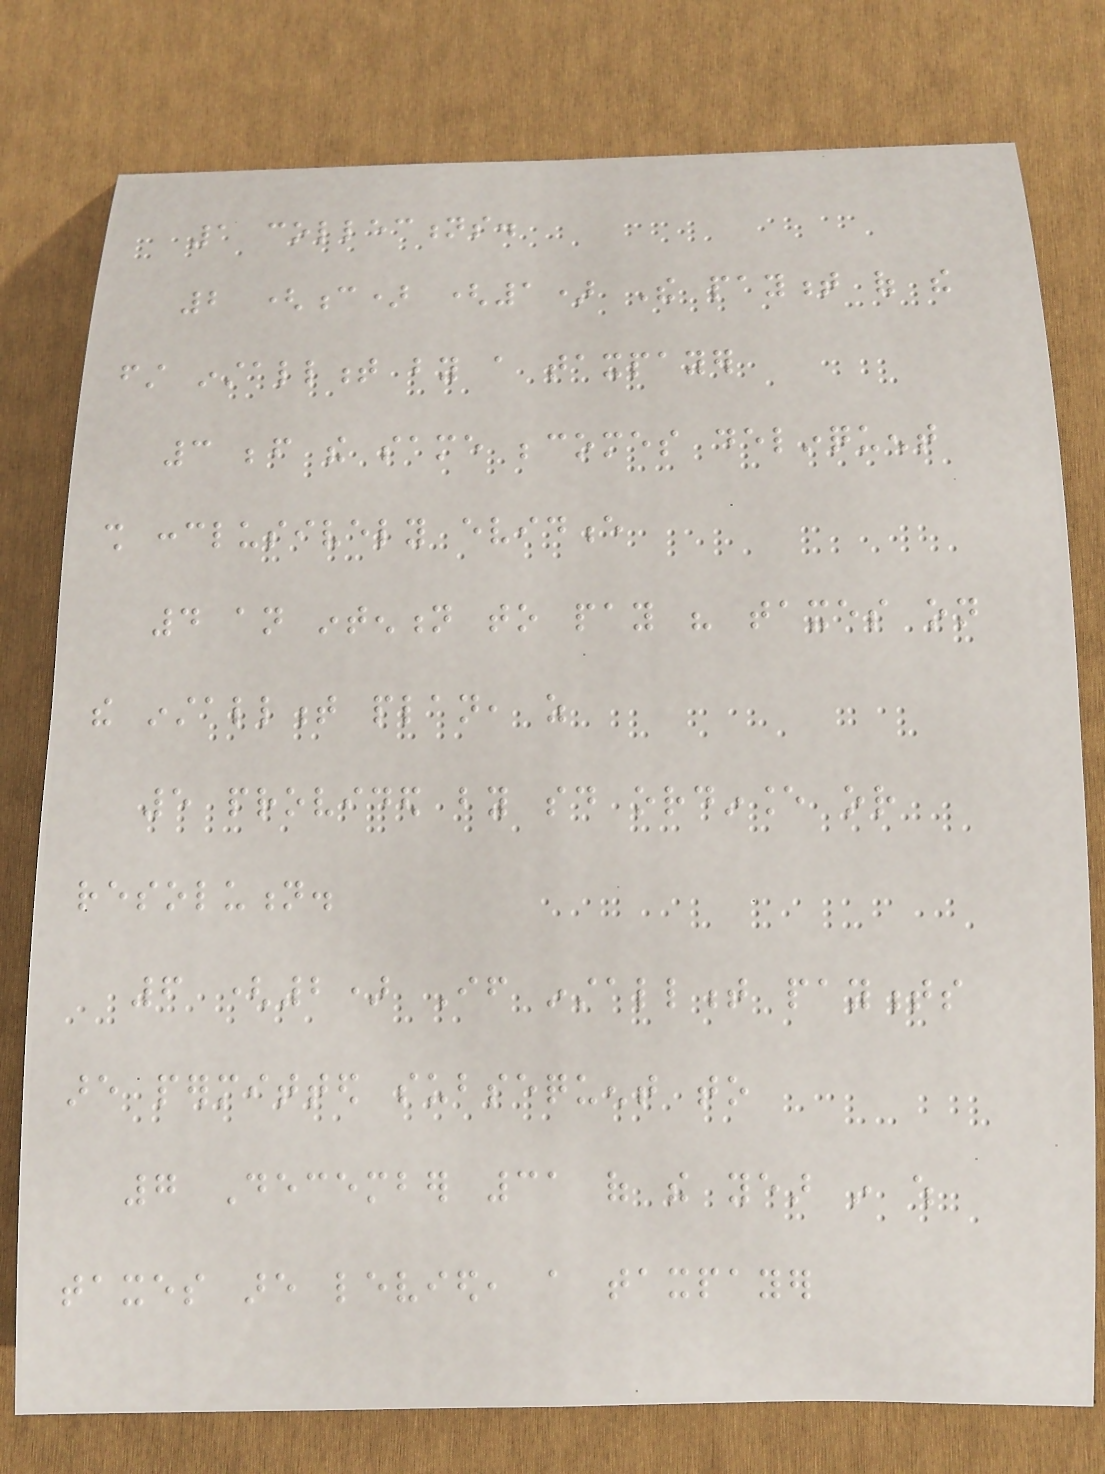1 collections.
2 (c) (1) The payment of the
first installment by a taxpayer
3 before the same becomes delinquent
shall conclusively evidence
4 an intention to pay his taxes on
the installment plan, as
5 provided by said ordinance or
resolution.
6 (2) If installment payments
are permitted subsequent to
7 December 31 of the year in which
taxes are levied, a taxpayer
